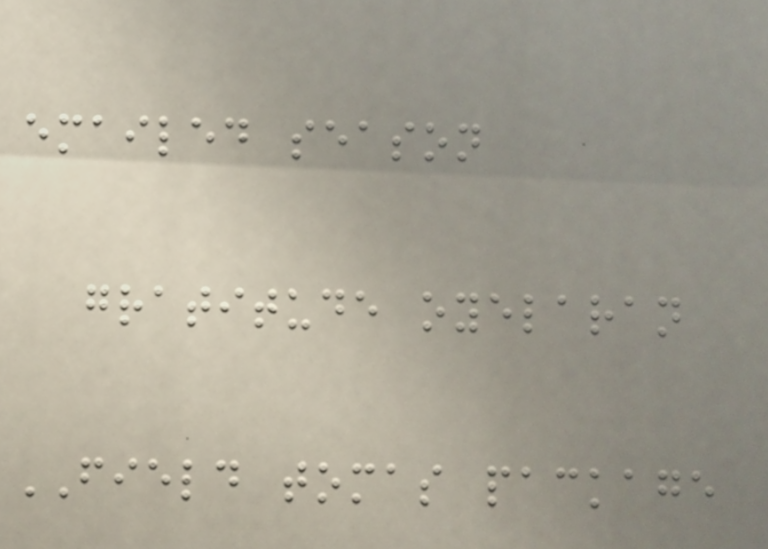emailed season
gratitude oyelaran
FIELD tomas package
